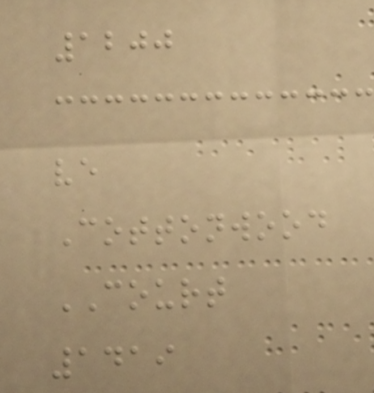1200
ve
Cottonwood
COURT
1419
